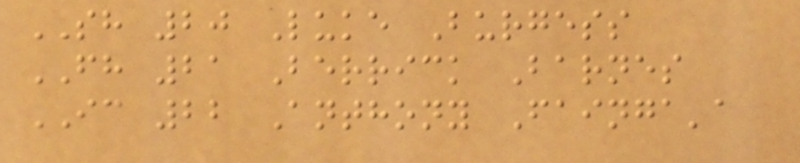SH 20 Luke Burgess
FH 21 Berrick Barnes
IC 22 Anthony Fainga'a
